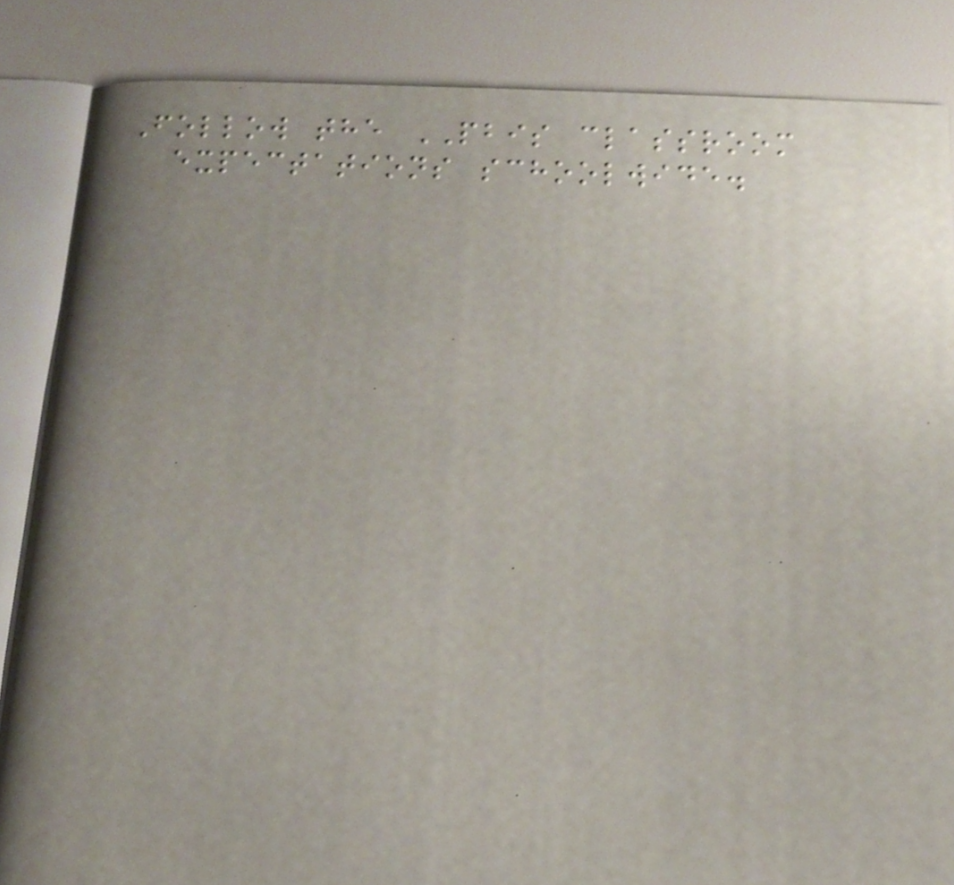Follow the PBIS classroom
expectations schoolwide.
